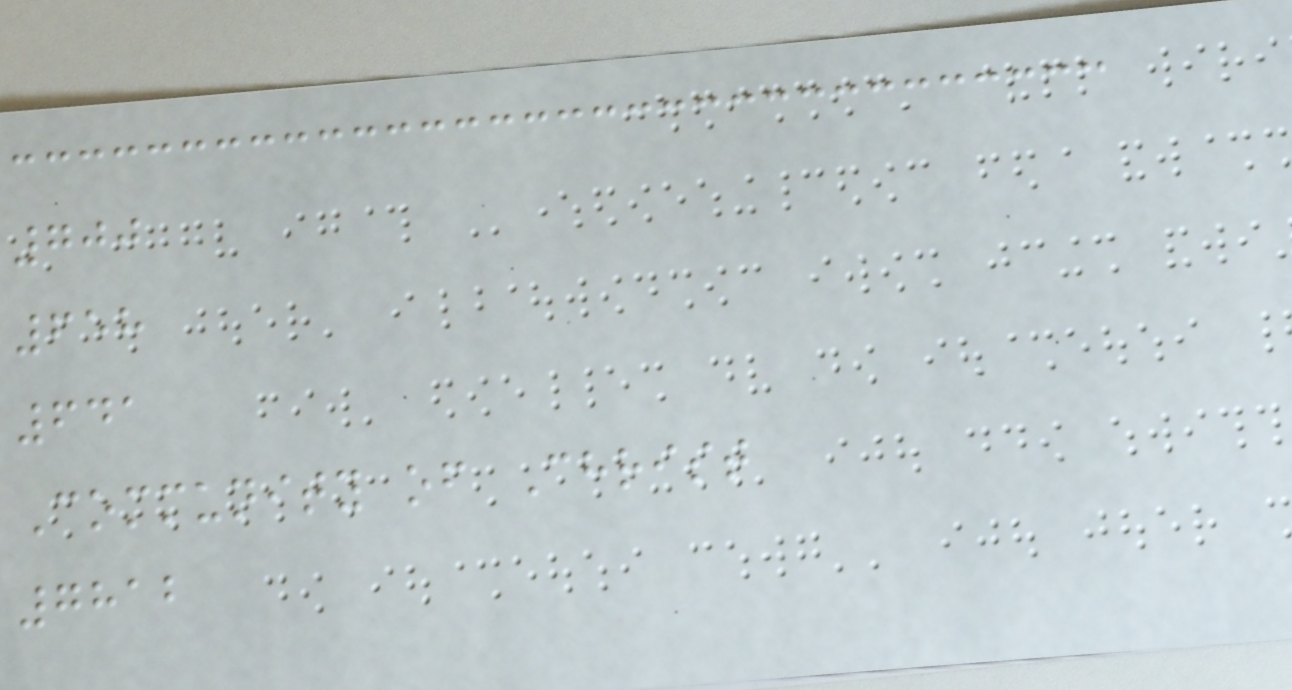700
658
641
Community of Christ
7812
